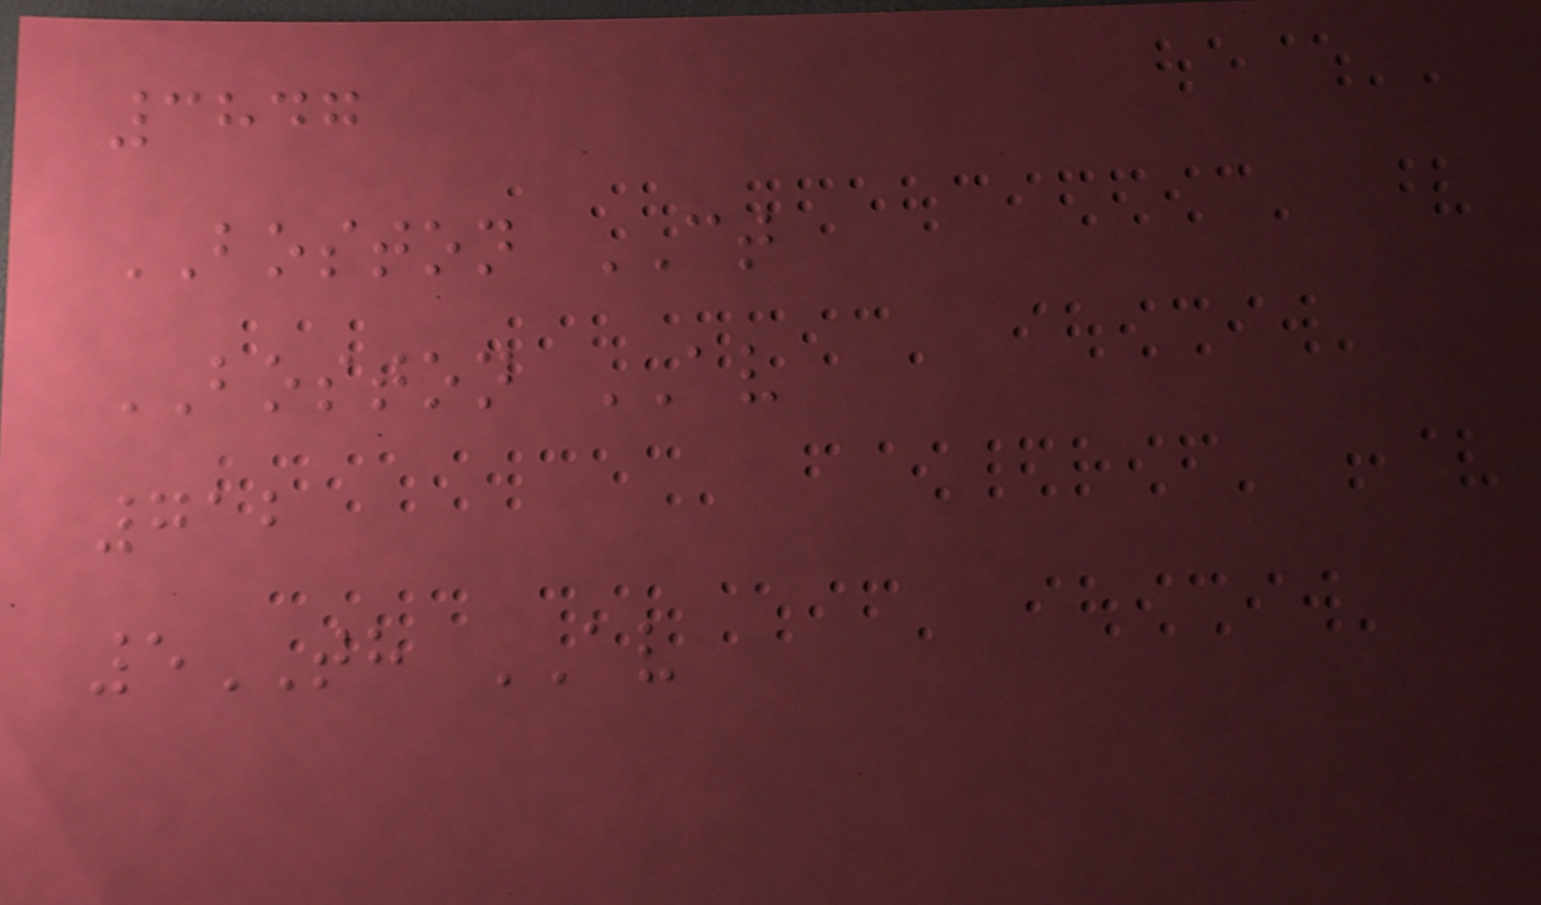3847
BOSTON CT
BOSTON AV
712
5TH AV
